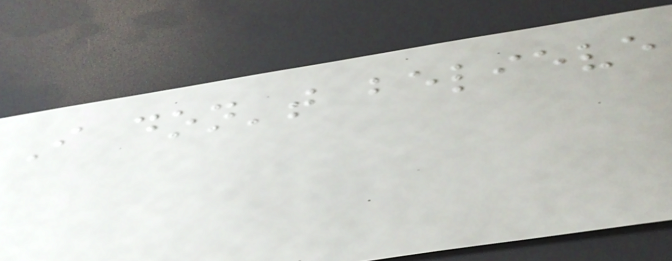I don't believe
